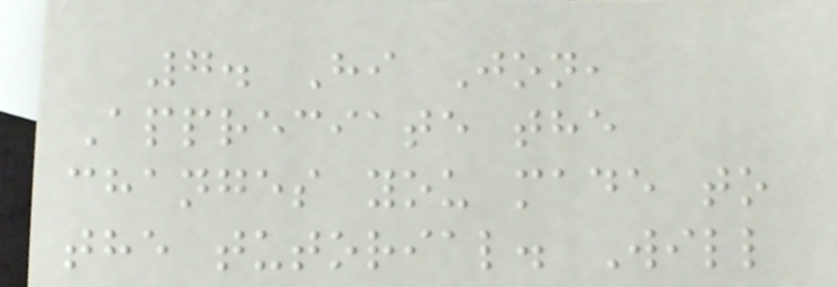7. Hi Jon,
Appreciate the
changes you made to
the tutorial. Will
